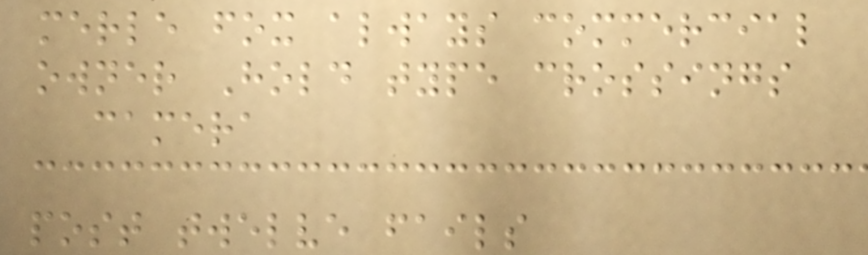merle fox always commercial
owner Hold type crossings
camera
post twelve fails
